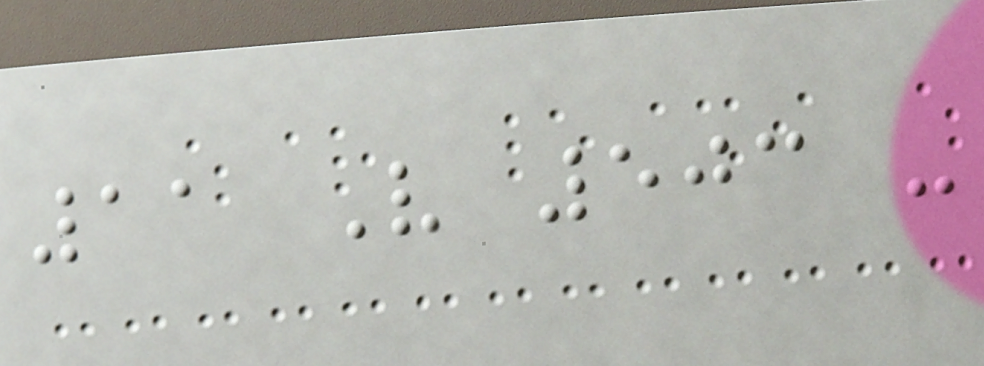11 V 503 -
